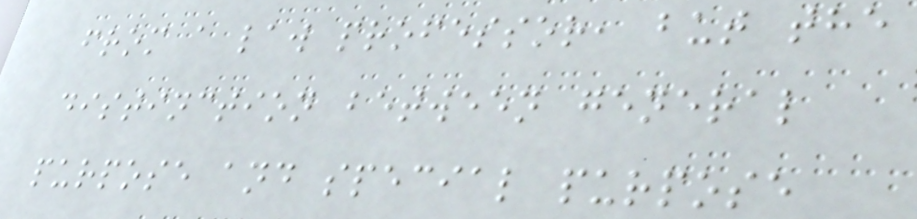from a law professor, but the
distinction between general
purpose and special purpose
